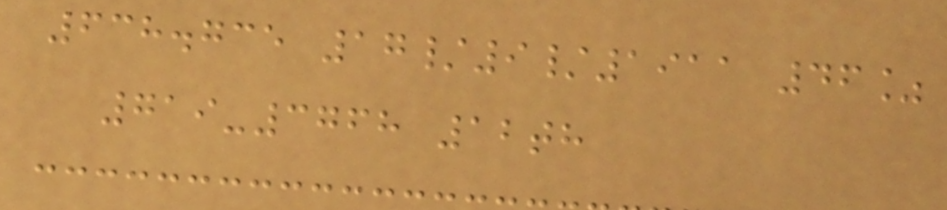638.735 17/9/1911 46%
719-3768 12th
